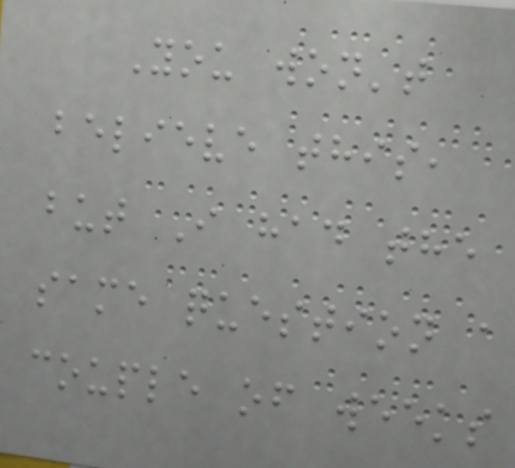You won't
believe this,
but I had the
same question a
couple of weeks
